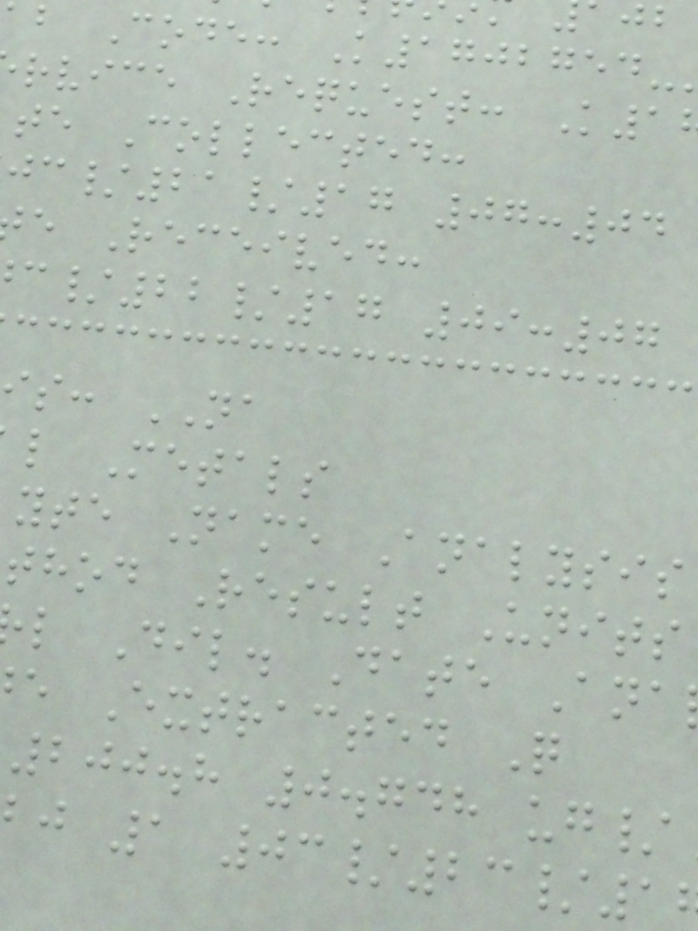ab Code: K1702754-
rvice Request: K1
te Collected:
/21/17 07:04
e Received:
/22/17 09:07
s: NA
l Metals
yte Name Analysis
thod Result Units
l Dil. Date Ana
e Extracted Q
200.8 0.748 ug/
j 1 03/23/1
